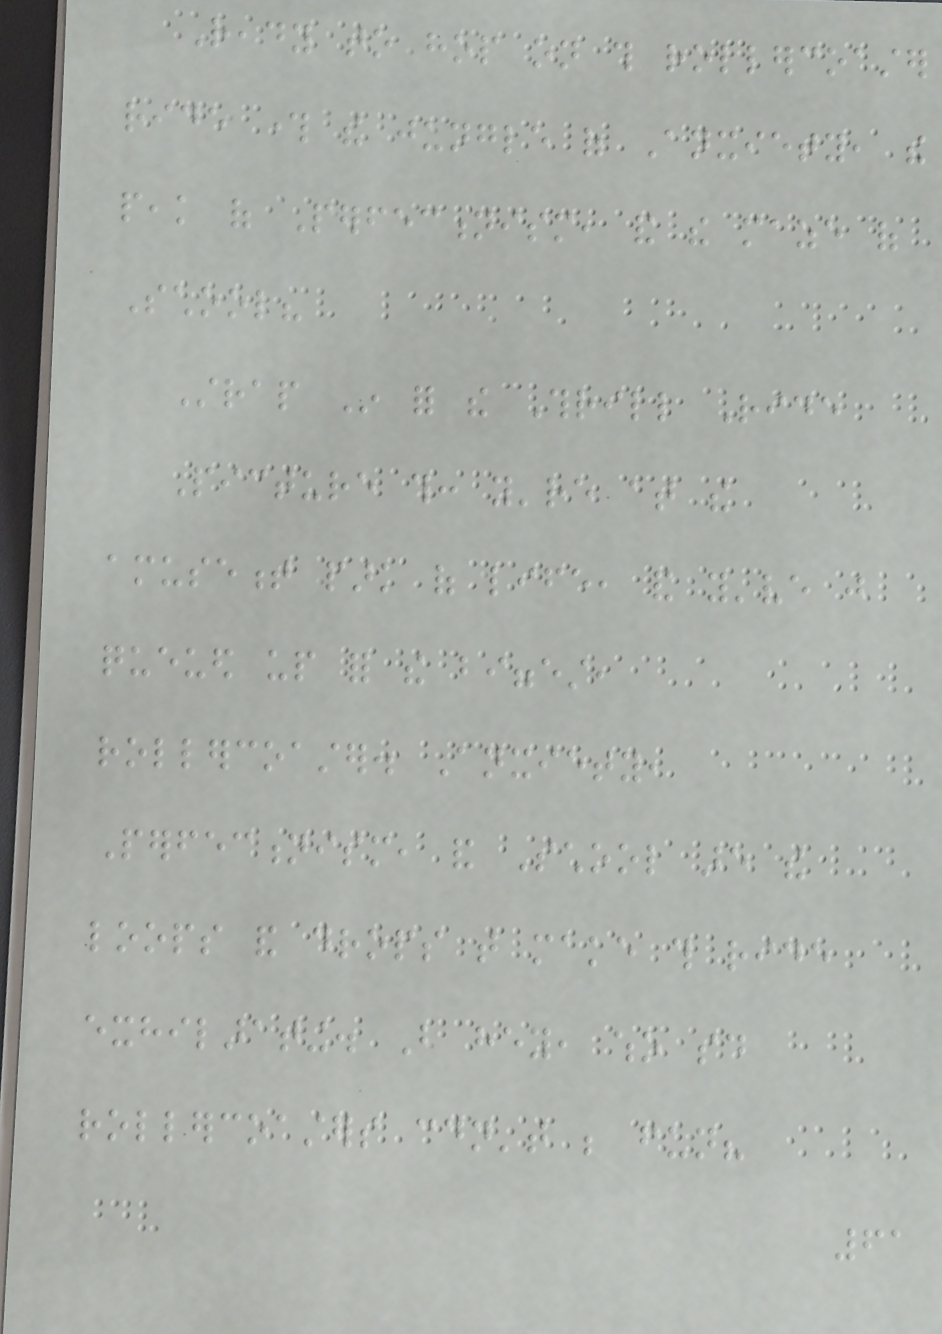Ready to hop on this rollercoaster
ride through the jungle of Anxiety, the
peak of Perfectionism, and the maze of
School?
Strap In for the Thrill Ride
Picture this: you're at the
amusement park of life, and you've just
queued up for the biggest,
rollercoaster. Anxiety,
Perfectionism, and School are the
loops and drops that make this ride
exhilarating. But hey, who said
rollercoasters couldn't be fun?
61
